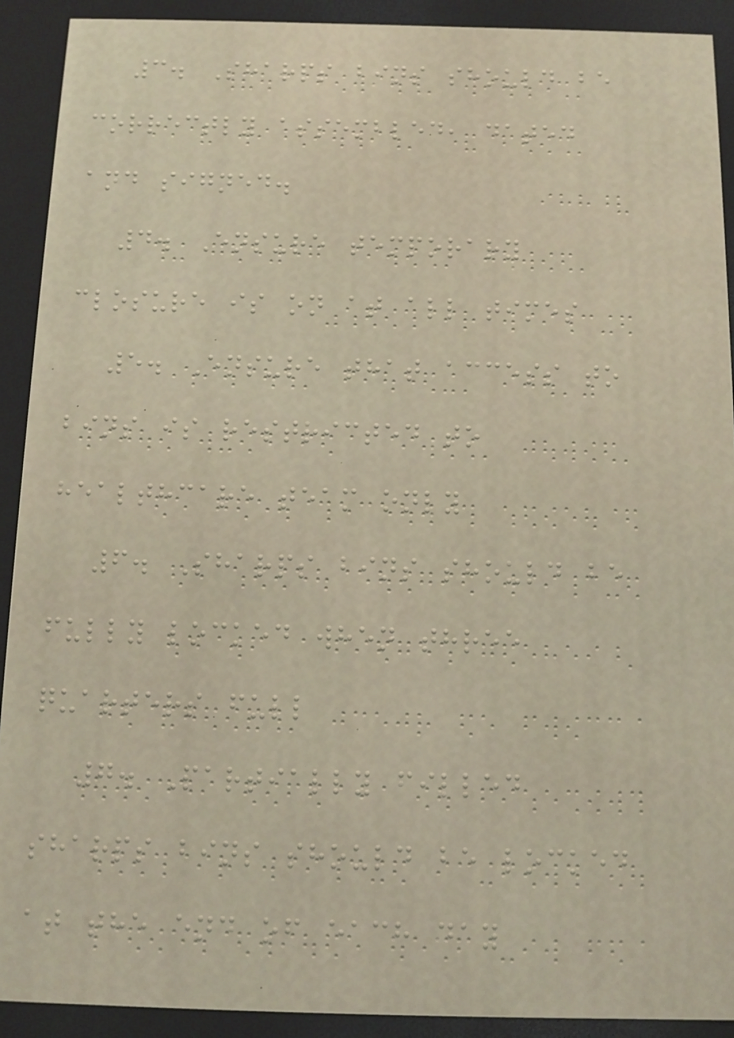3. Sharps bins should be
correctly assembled, dated
and signed.
4. Ensure temporary
closure is on at all times
5. Ensure that access to
bins is restricted to
healthcare team only
6. Sharps bins should be
fully locked when three
quarters full
7. Partially filled
sharps bins should be locked
at the end of each day
